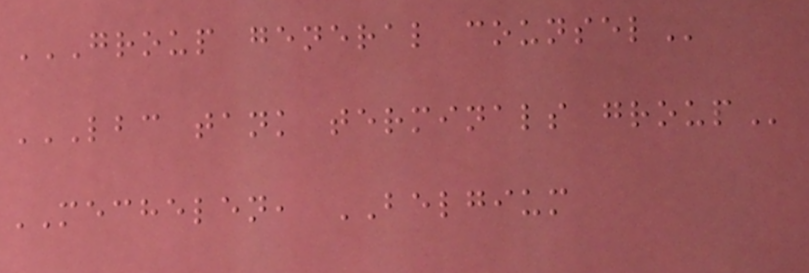GROUP GENERAL COUNSEL
LBC TANK TERMINALS GROUP
MECHELEN, BELGIUM
